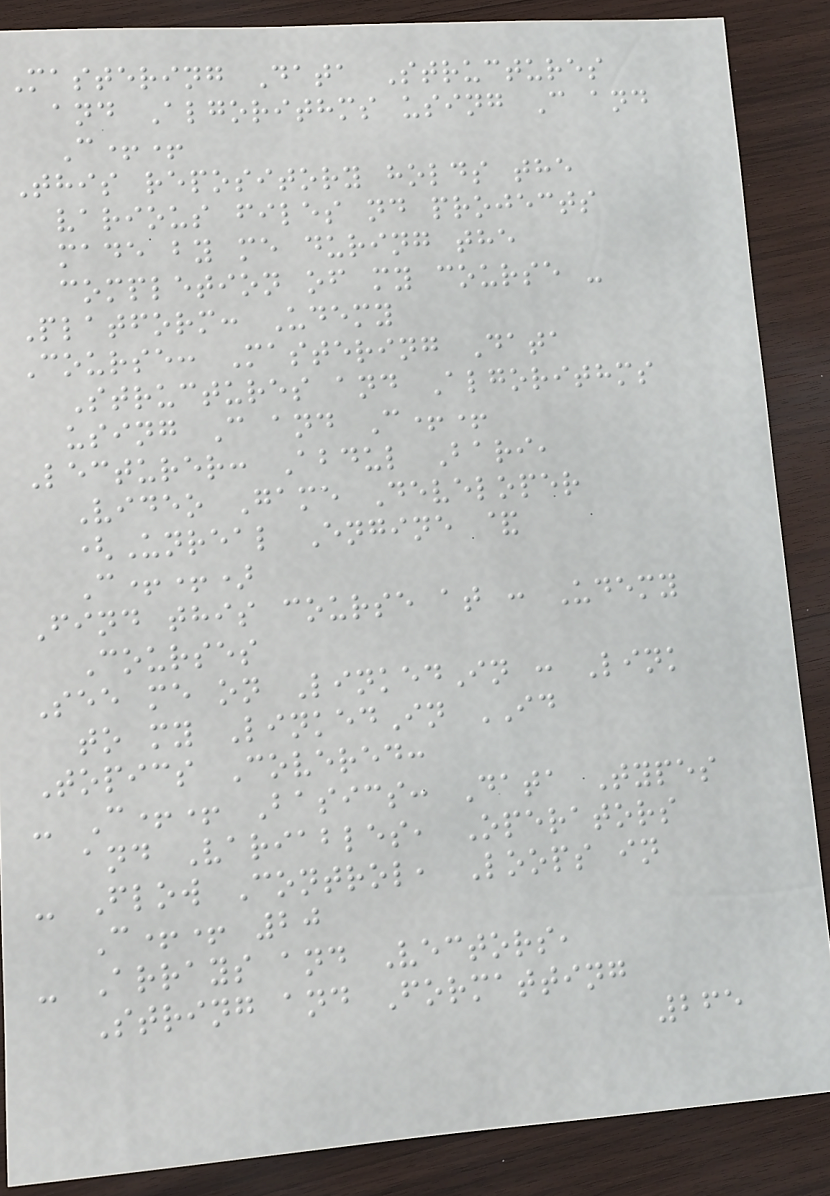Mastering Data Structures
and Algorithms using C and
C++
This repository holds the
various files nd projects
made by me during the
completion of my course -
Platform: Udemy
Course: Mastering Data
Structures and Algorithms
using C and C++
Lecturer: Abdul Bari,
Video Game Developer
(Unreal Engine &
C++)
Find this course at : Udemy
Courses
See me on LinkedIn : Link
to my LinkedIn ID
Topics Covered:
- C++ Basics: Data Types
and Variables, Operators
- Flow Control, Loops in
C++ 20
- Arrays and Vectors,
String and Formatting
265
